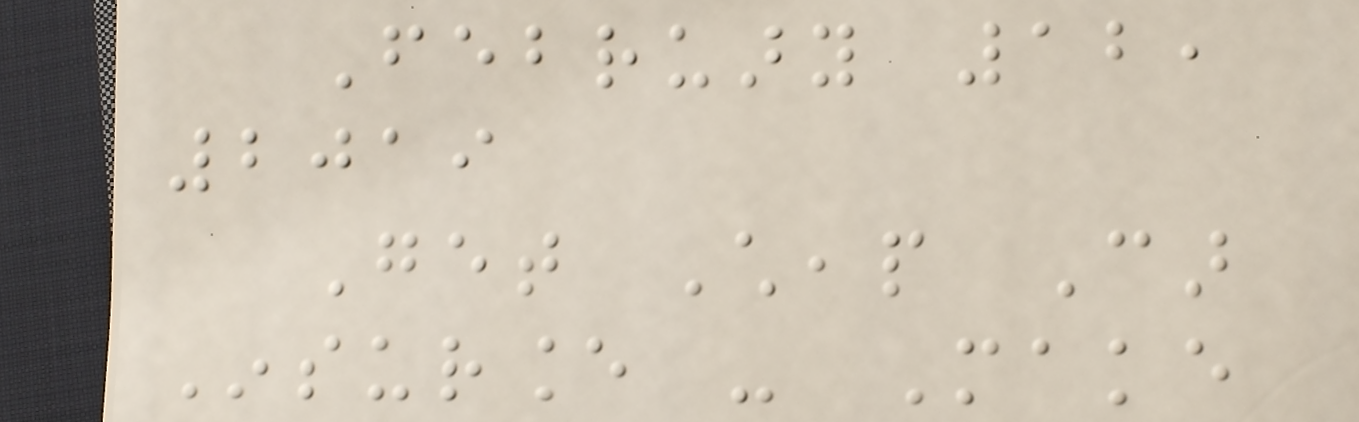February 12,
2019
Get Cheap Car
Insurance - Make
